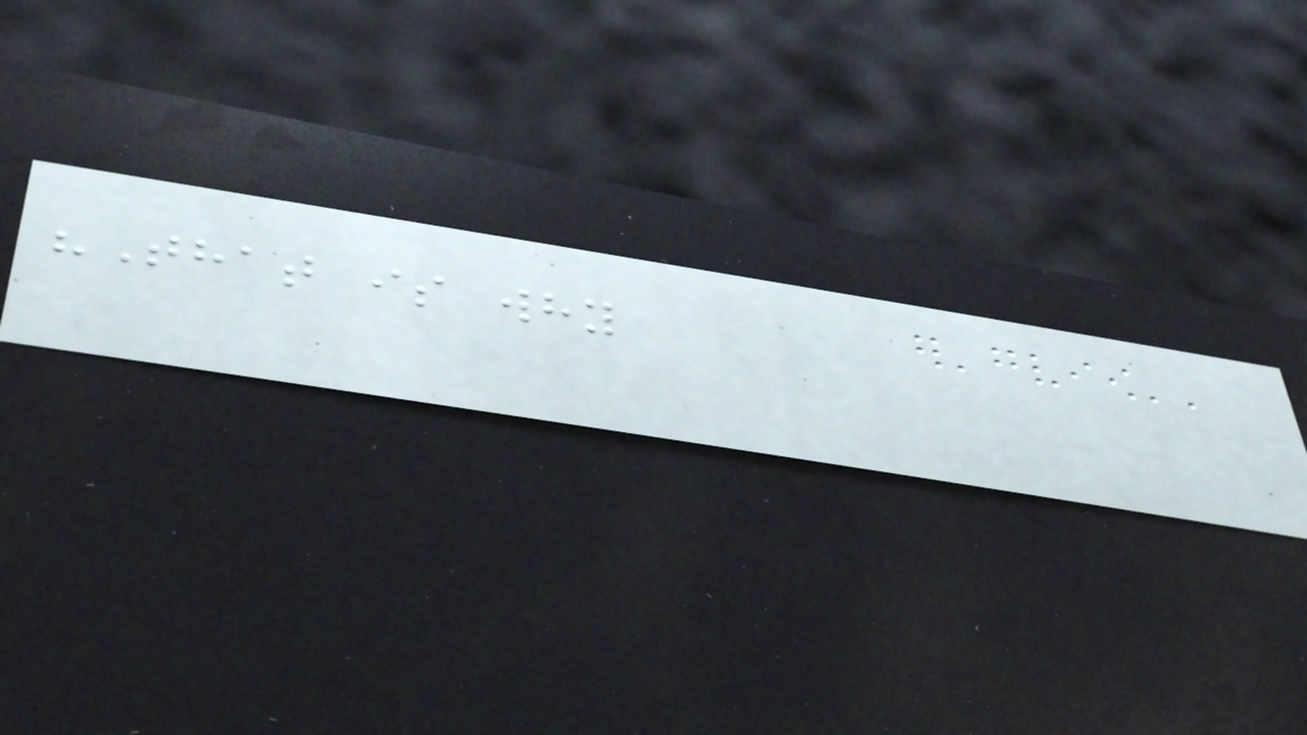"That is why
